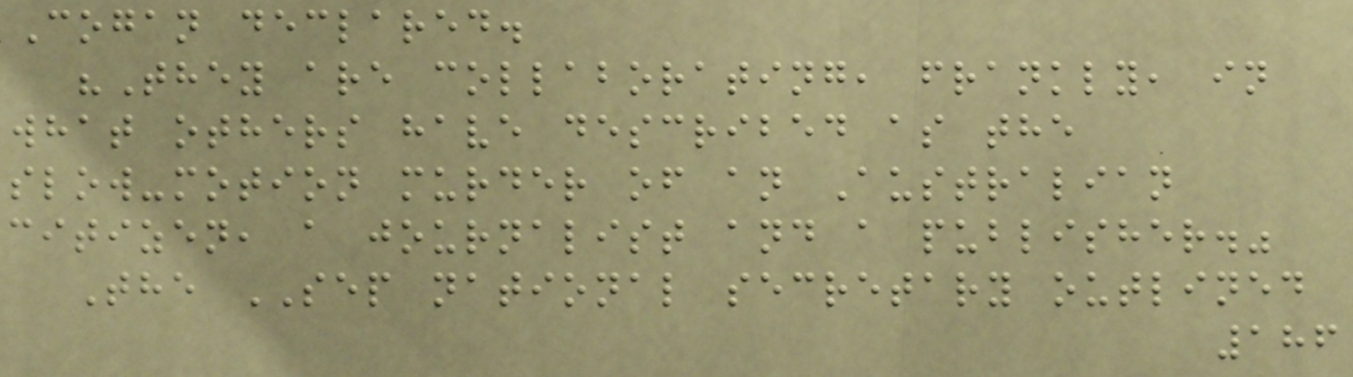Cogan declared.
"They are collaborating, frankly, in
what others have described as the
slow-motion murder of an Australian
citizen, a journalist and a publisher."
The SEP national secretary outlined
186
